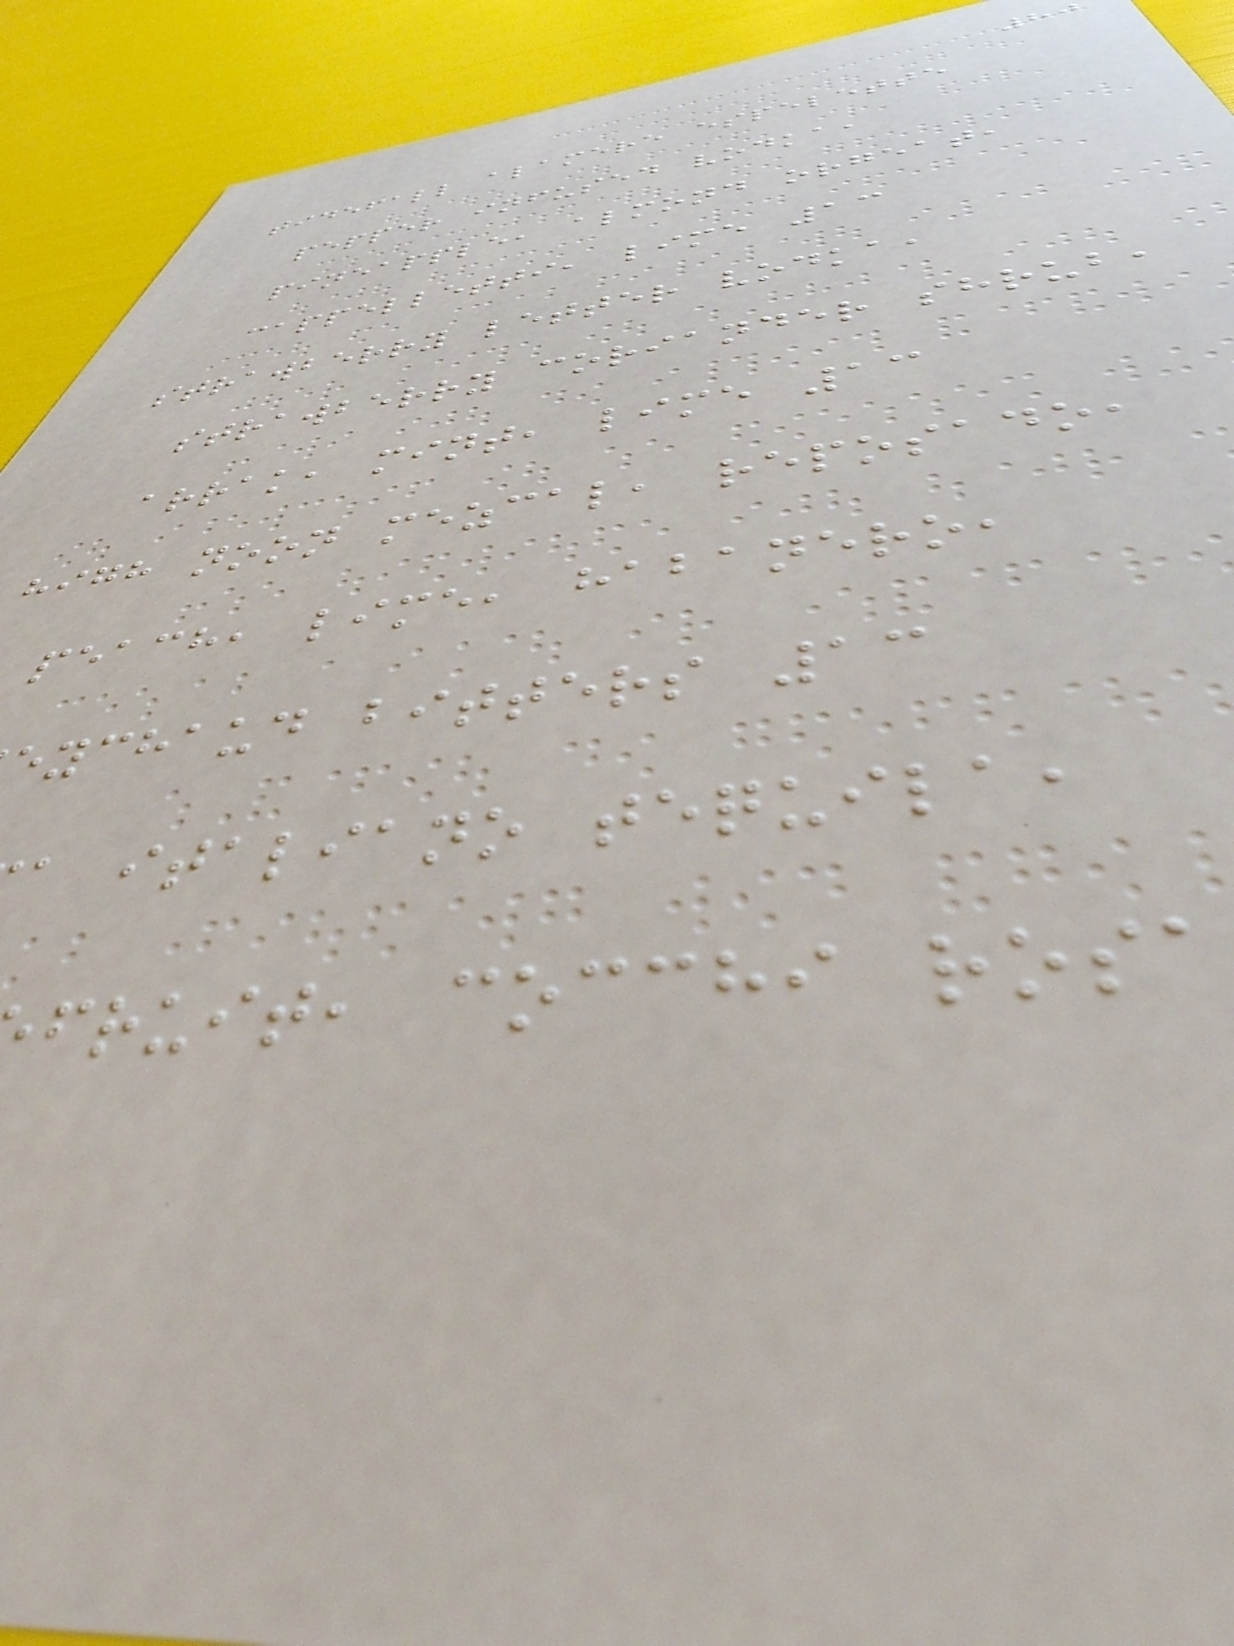tidefall alamere espelette
pepper infused vodka,
pineapple, almond orgeat,
cappelletti, lime 13
strawberry letter vodka,
strawberry coriander shrub,
arrak, mint, lime 13
high noon mezcal, reposado,
peach, lime, habanero,
eychaud bitters 13
a italiano tequila,
fruit, cocchi ros
